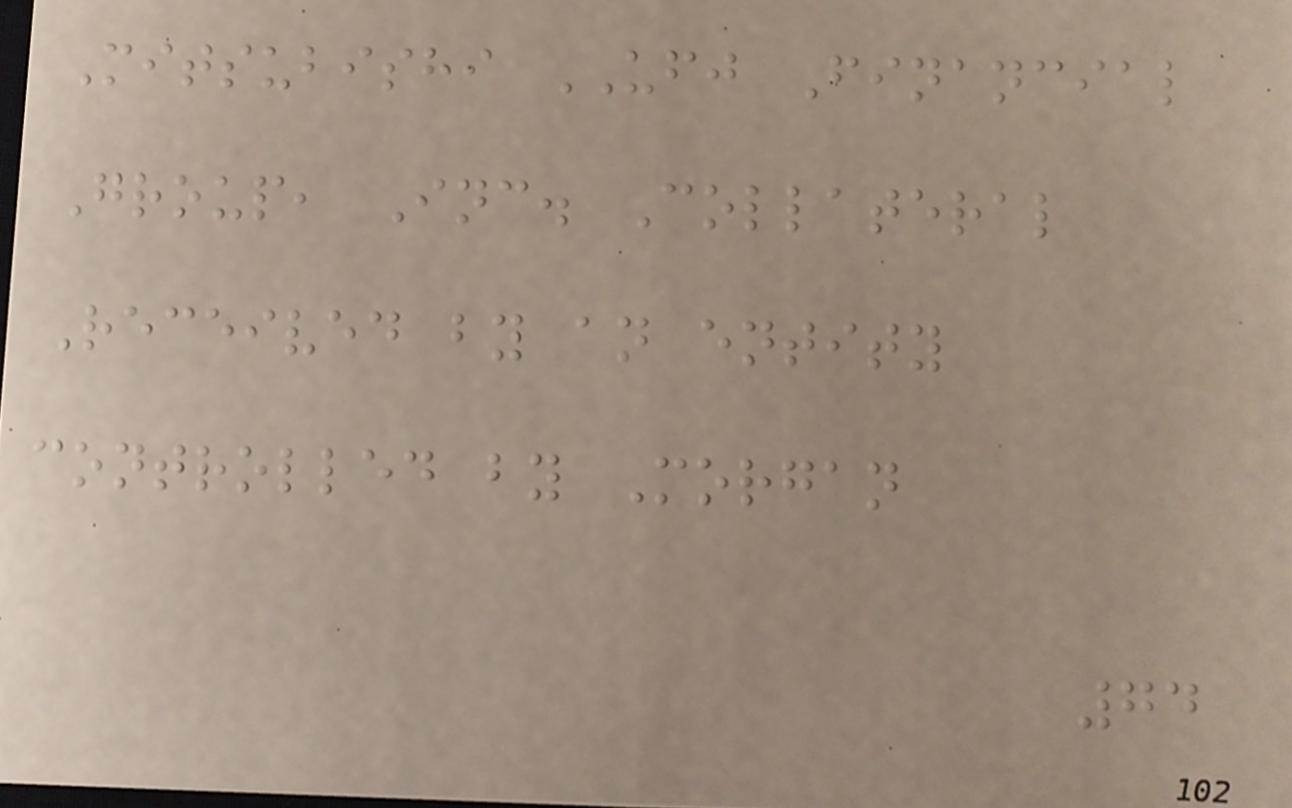Mitsubishi UFJ Financial
Group, Inc. Collateral
Received by an entity
controlled by Morgan
74
